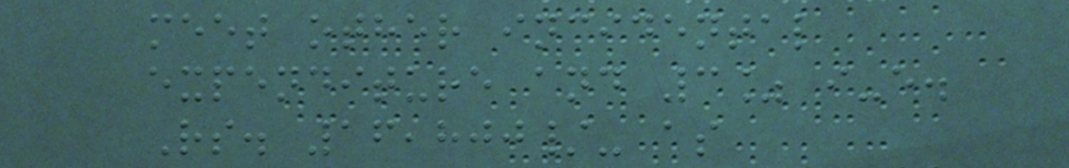meet other incidental
expenditure and 3% i-e.
Rs. 16,800/- as
